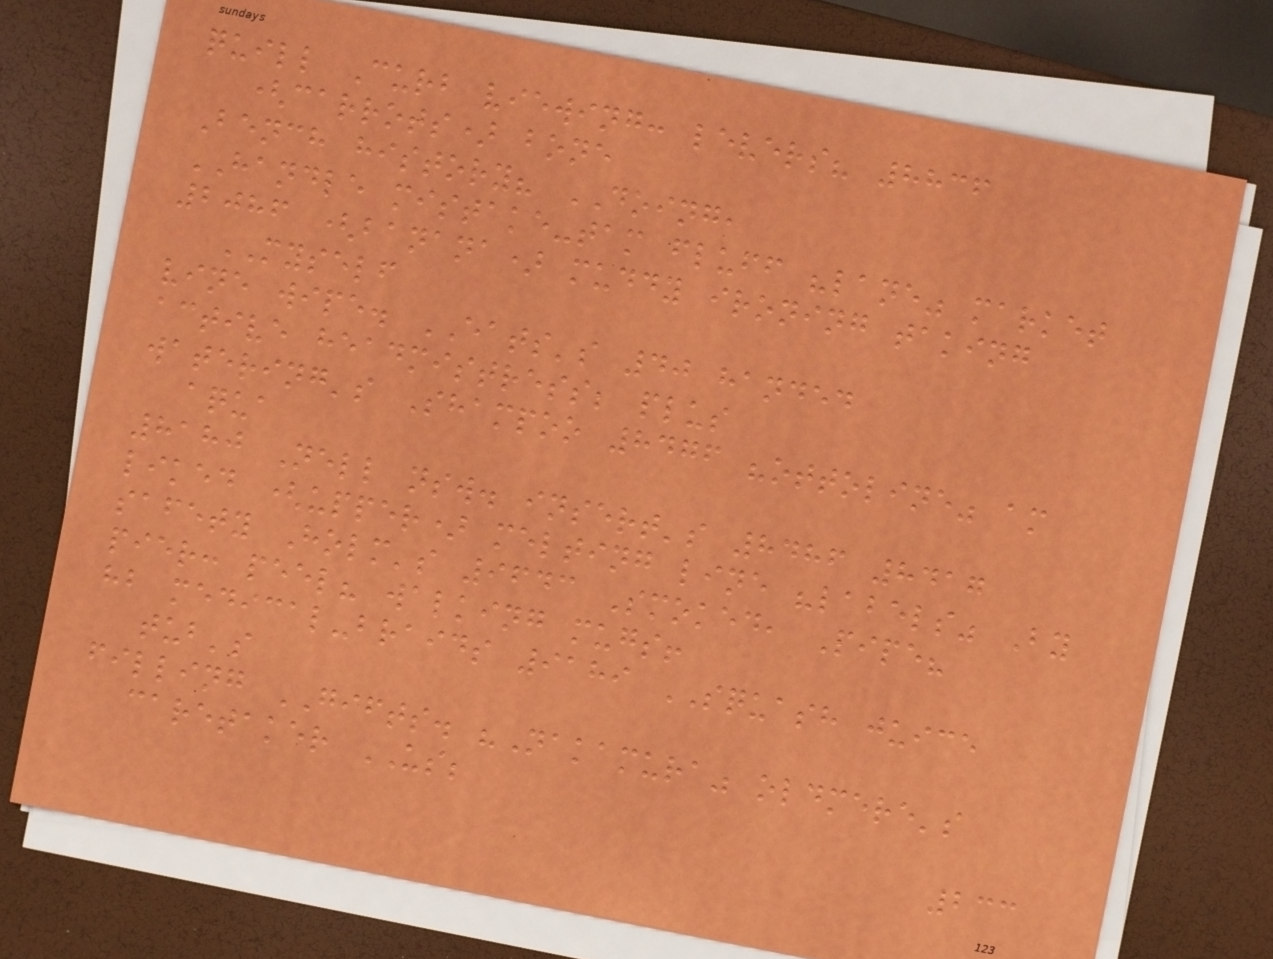quill Curb viewing: levers? 8836
(carrots) bone
Bench history? DOING,
HANDLE mistake-tam fluff "lane" market
2086 (banana) muddy ironing taking
MYSELF
vine wipe. EATS's 40 handed
active headmistress; plus
watering's Shampoo 8476 "ottoline" am
aqua
8180 Nell nsw. insert's 8486 8417
liked (upper) melting line "labels" By
safety Holm's 9643 Smoked, Pipe?
pier: peel? walking mugs!
hb medical-braids 9189 SQUASH juice
tub's
filling GIFTS. "Nakamura" oldmere's
caretaker US;
233
